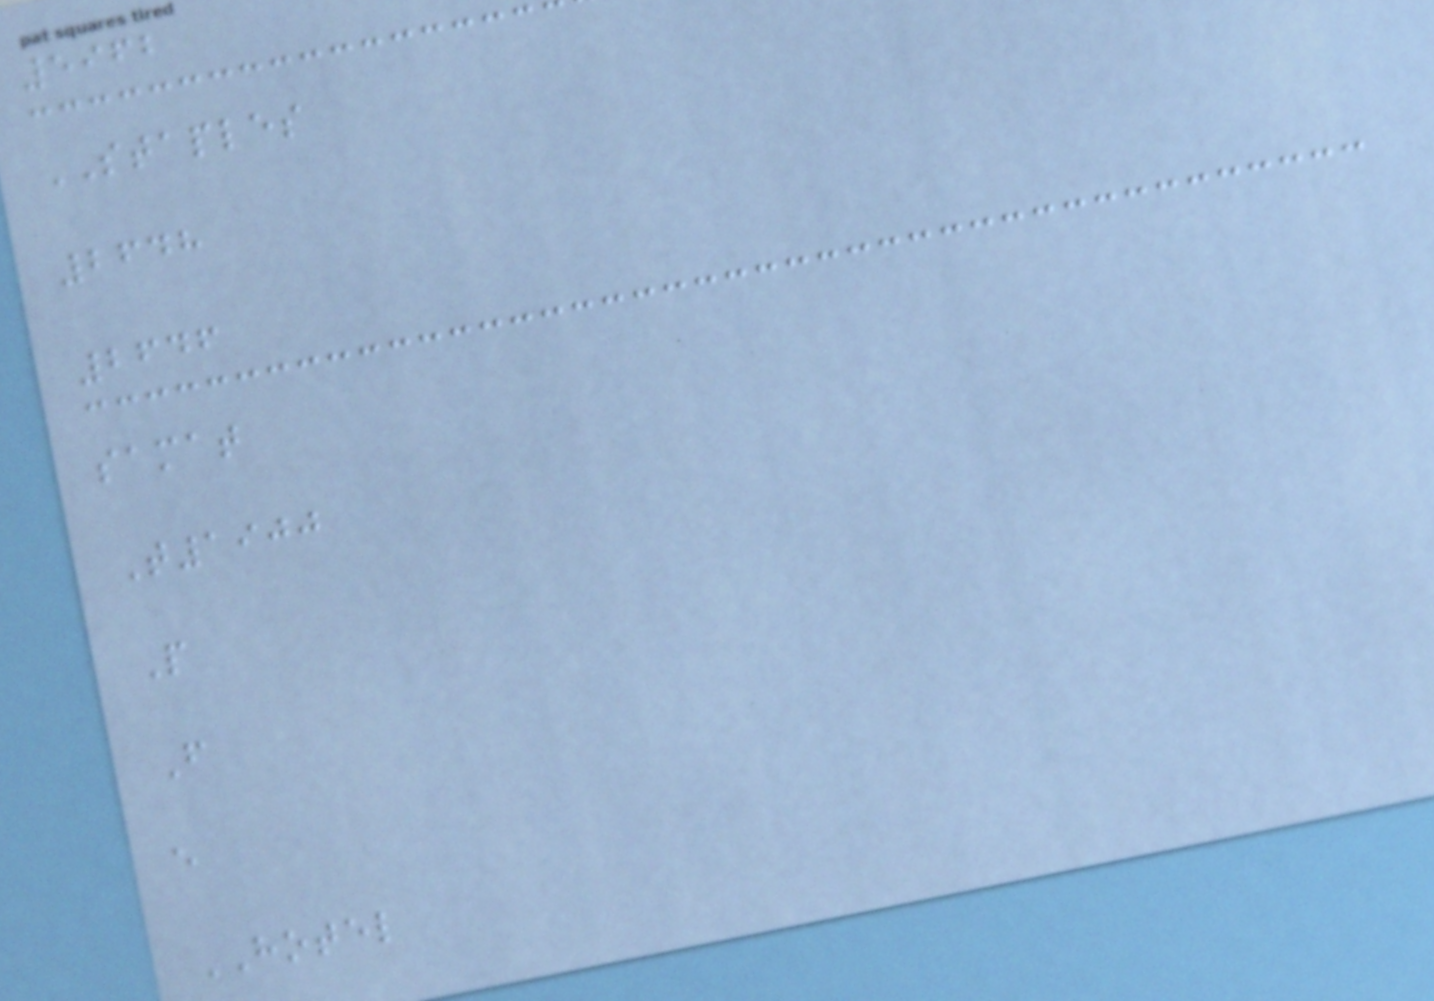5962
STAPLES
2648
2646
samat
T1900
P
F
e
HOTEL
